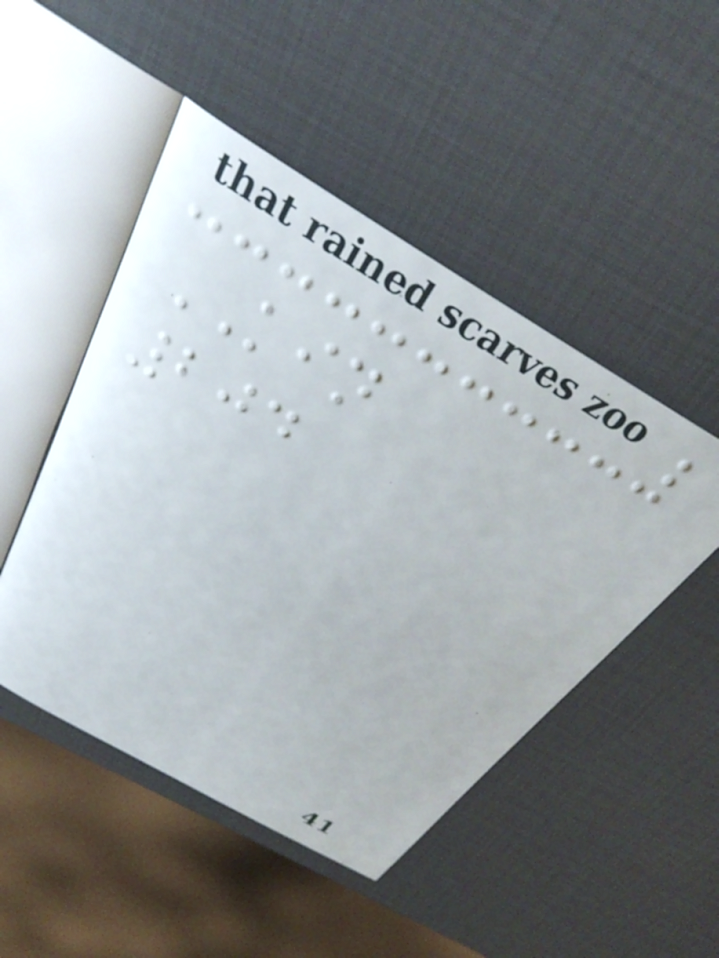KIN
204
